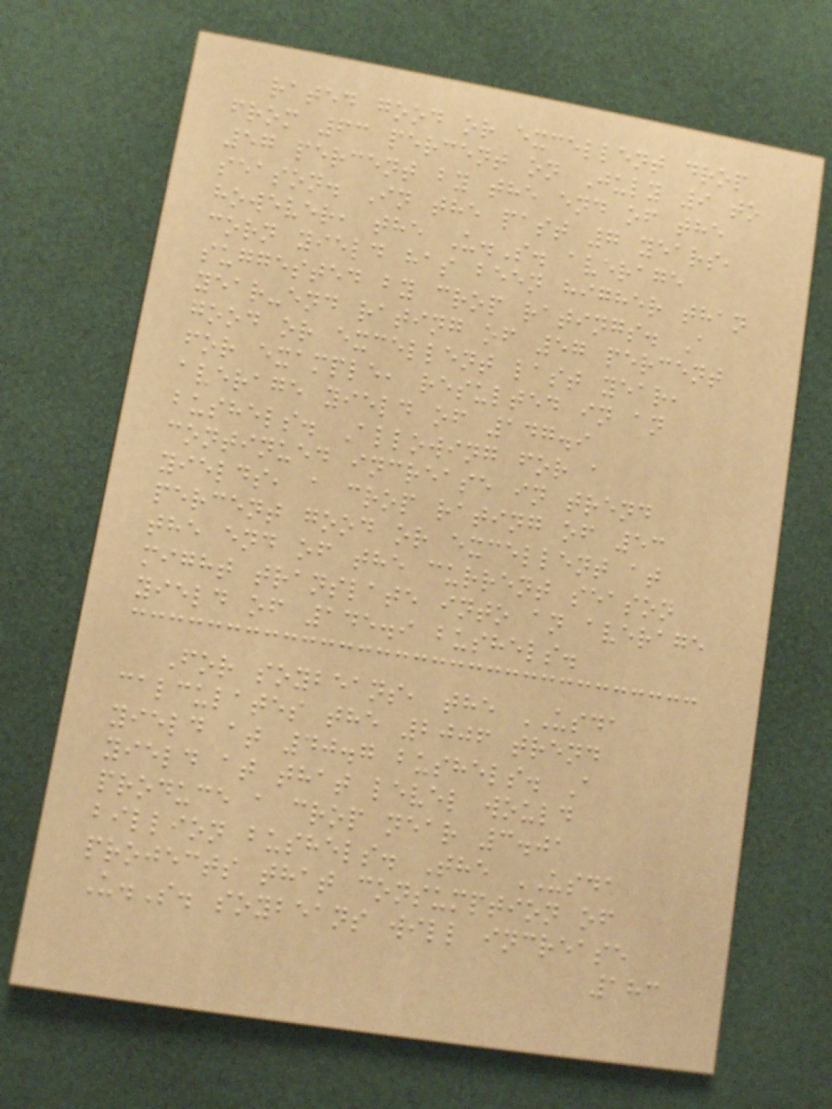rated good or excellent drop
from 63 percent on July 9 to
57 percent by the end of the
season. In the past 7 years,
however, the U.S. average
corn yield has been higher than
suggested by crop ratings. A
year-end rating of 57 percent
good or excellent last year,
for example, resulted in an
average yield of 147.9
bushels. Allowing for a
continued increase in trend
yields, a crop rating of 53
percent good or excellent at
the end of the current season
might translate into an average
yield of 145.9 bushels.
For soybeans, the USDA
calculates the 2006 trend
yield at 40.7 bushels. A
yield at that level would
produce a crop near 3.01
billion bushels. The USDA
projects that consumption of
U.S. soybeans will increase
183
